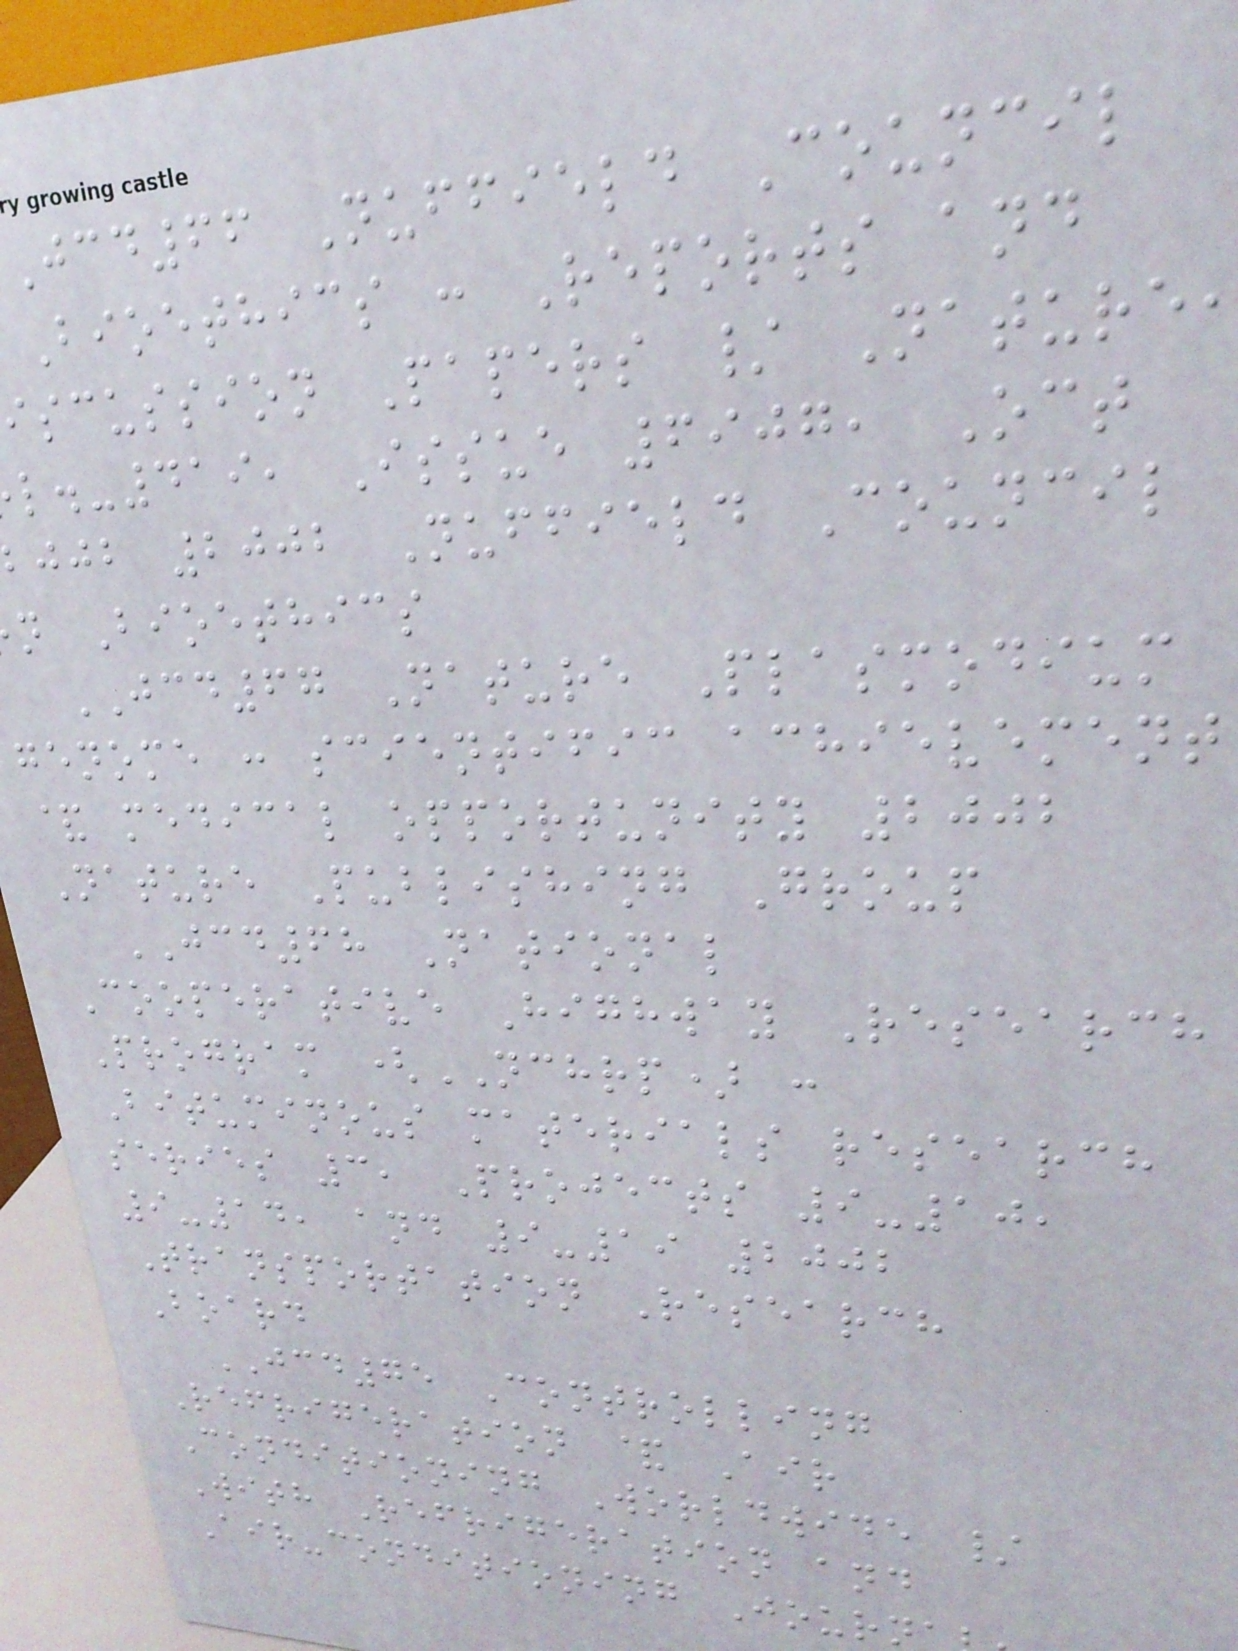jcd66 Nuffield Council
Bioethics : Reports and
iscussion Papers / Nature
l.-419, Issue 6907, Oct
jjb 2002 Nuffield Council
n Bioethics
JCD67 Nature Plasmodium
genome : scientific achievement
& medical opportunity 2002
Nature Publishing Group
JCD68 National
Cooperative Highway Research
Program (NCHRP) :
Bituminous materials research
series 3, Projects 9-10,
9-14, and 9-19 2002
Transportation Research
Board
JCD75 Controlling
Refrigeration & Air
Conditioning Worldwide /
With Refrigeration and
Air-conditioning Journ
